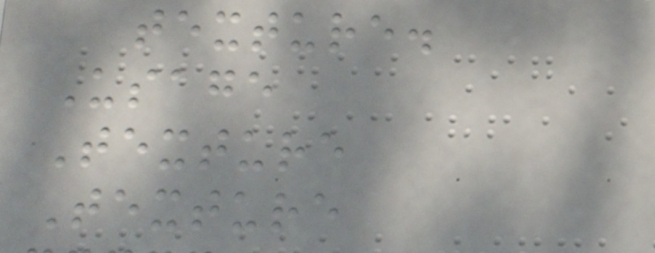texture.
Usage
Texture
Texture
